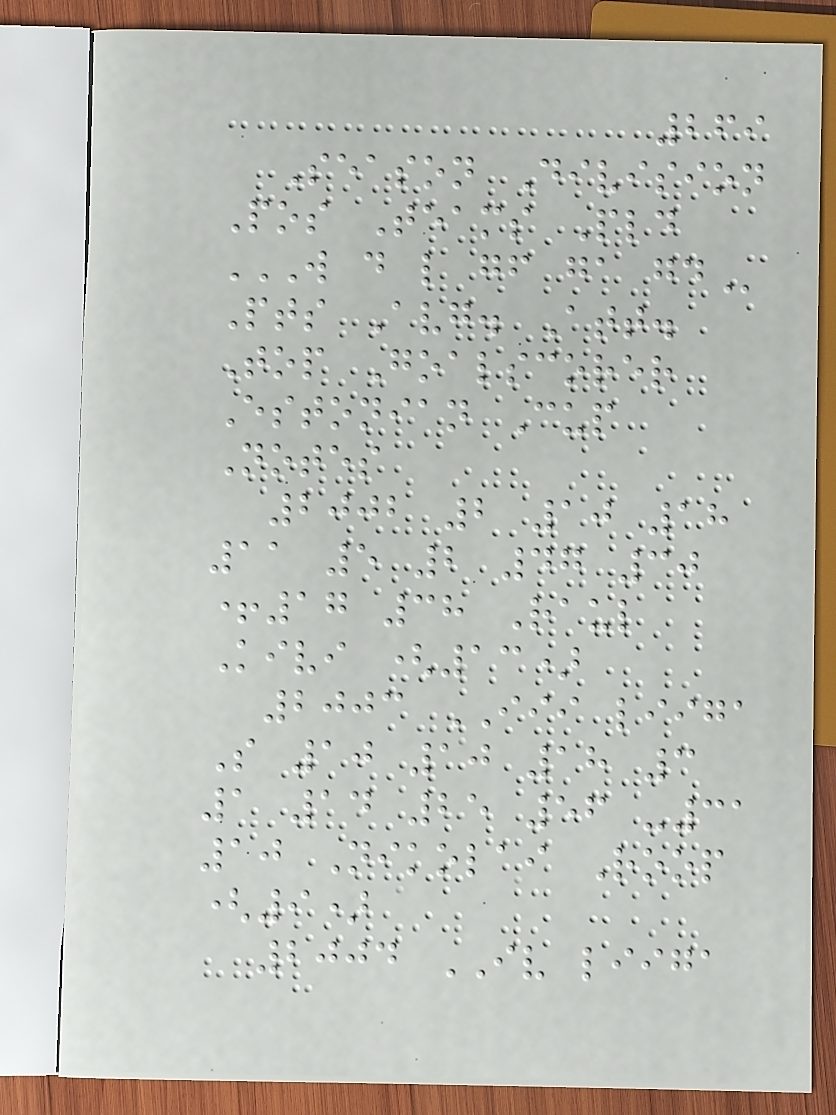269
Season Division
Pos Teams Pld
W D L GF GA GD
Pts Avg. Att.
Top Goalscorer
Estonian Cup
Notes
2002 2 10 18
11 5 2 47 30
+17 38 Raul
Kivi (13)
2003 III liiga
S 10 10 18 3
1 14 25 56 -31
10 Nikolai Roop
(9)
2004 IV liiga
